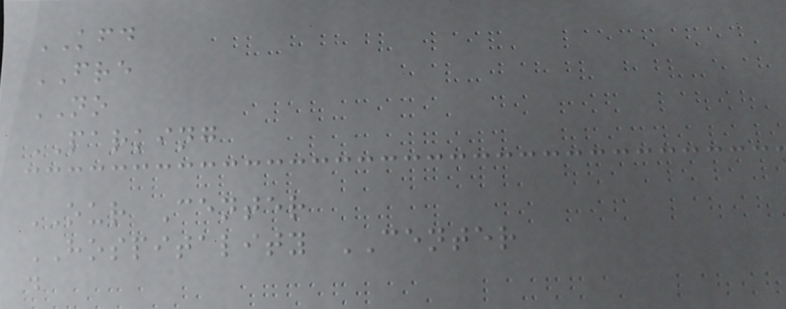KFD
FRE
NO
PARKING
OUR Center
HOSPITALITY CENTER
d
